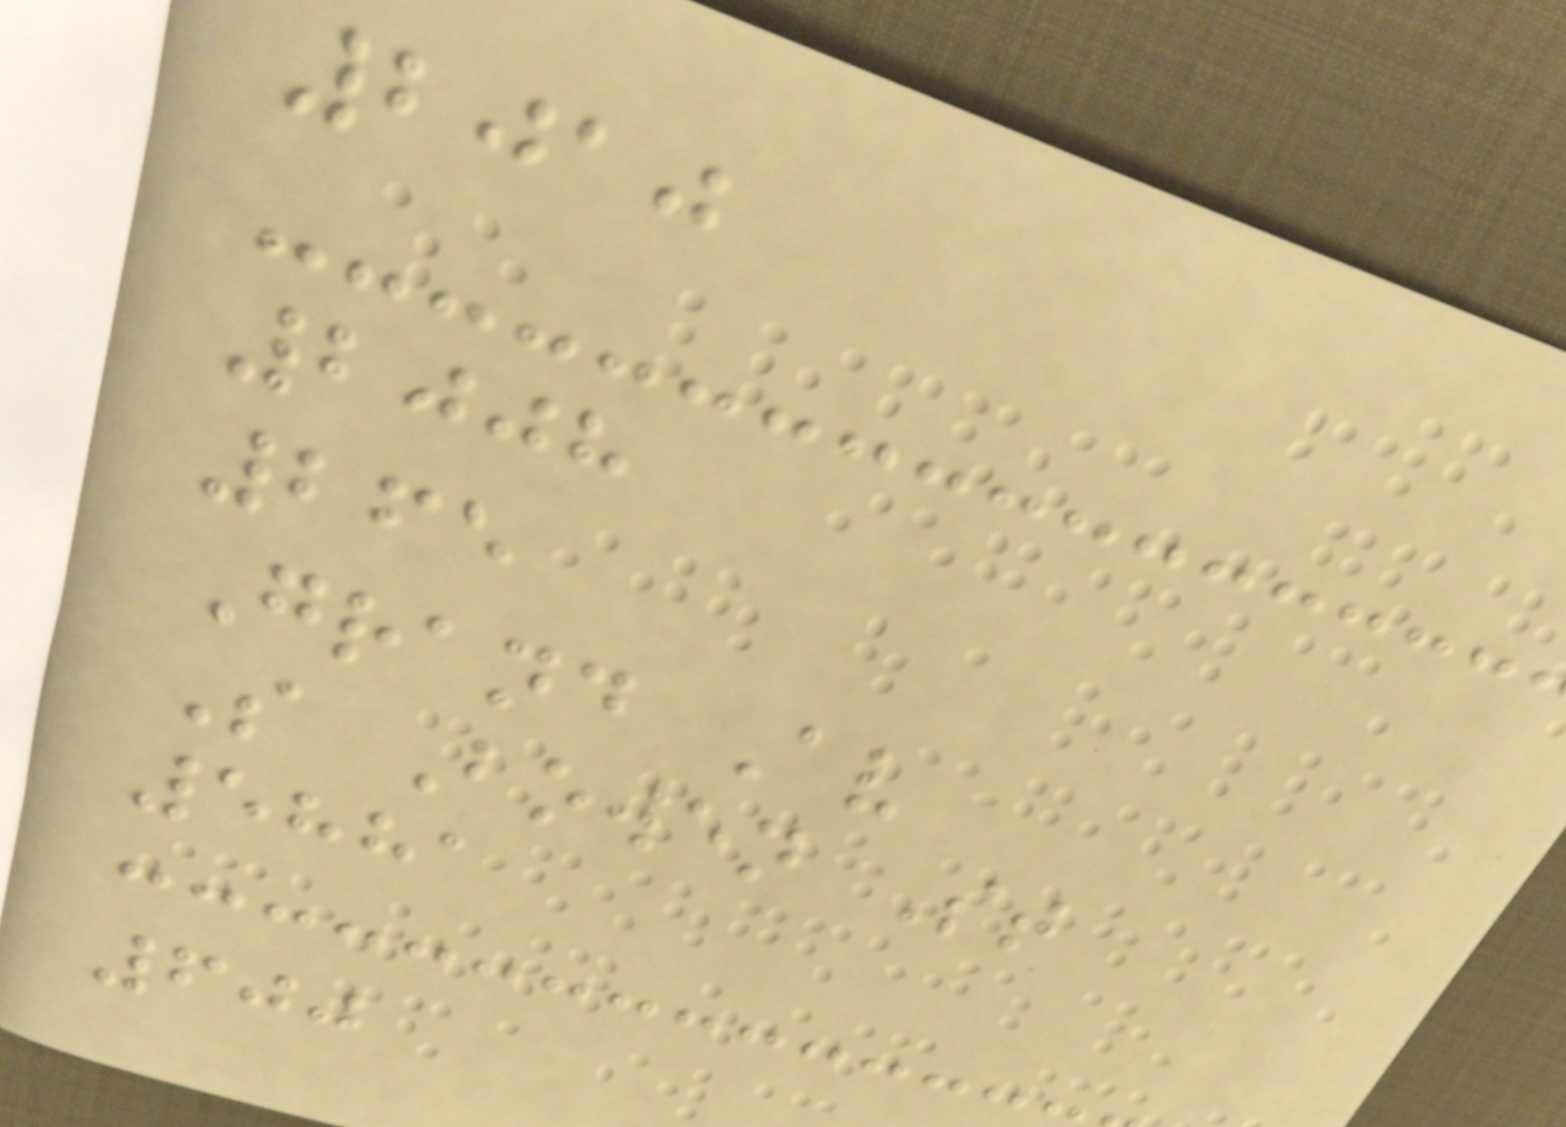2010
2008
265
Grand Av
S Bowen St
5881
600
